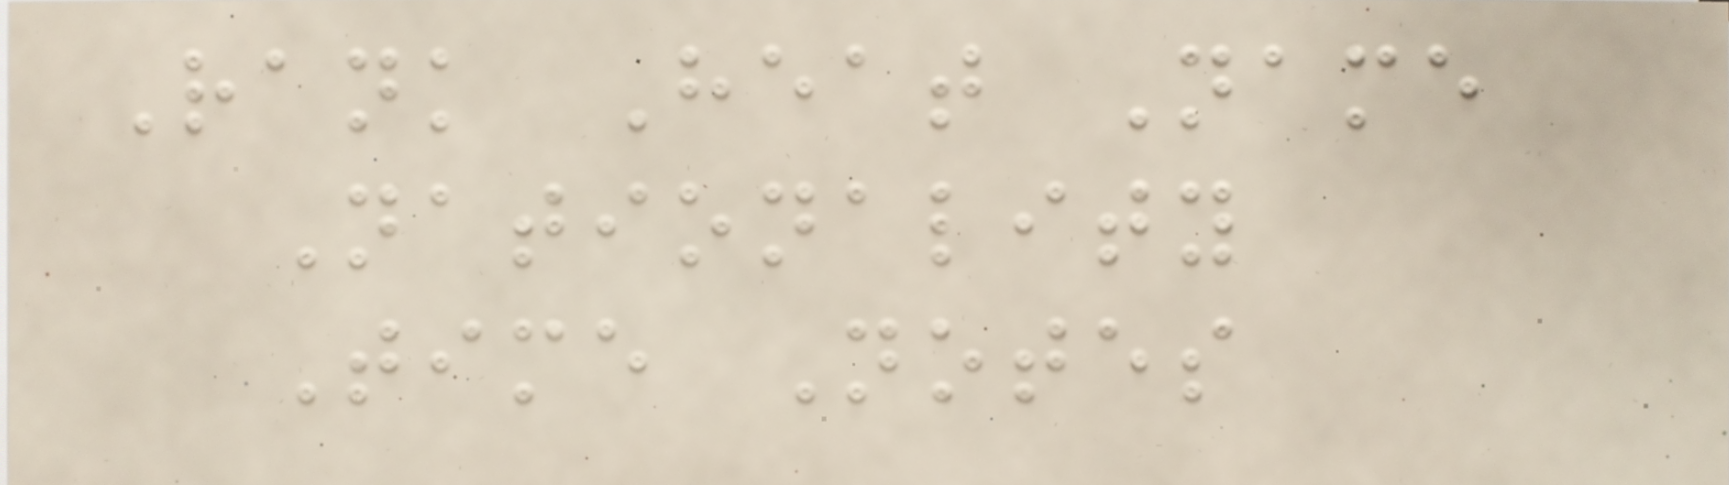Rank Heat Name
Nationality
Time Notes
